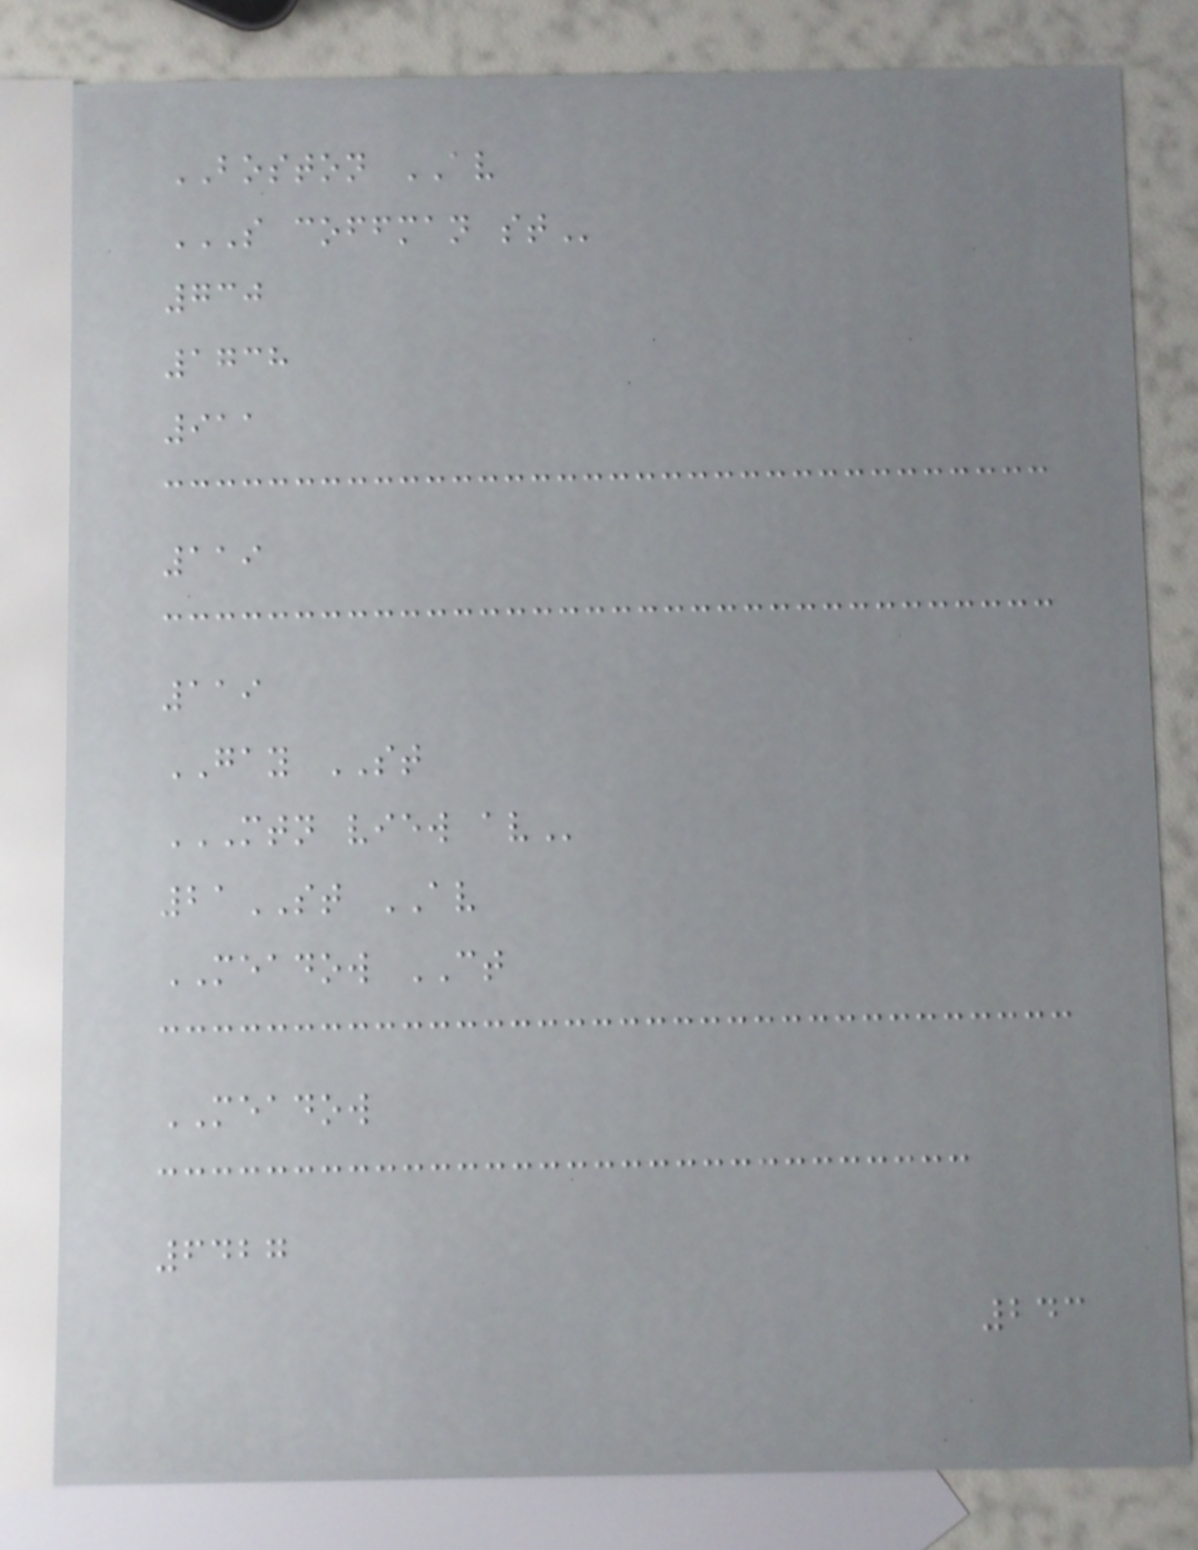BOSTON AV
S COFFMAN ST
730
1738
911
119
119
GAY ST
MTN VIEW AV
21ST AV
MEADOW CT
MEADOW
6427
243
